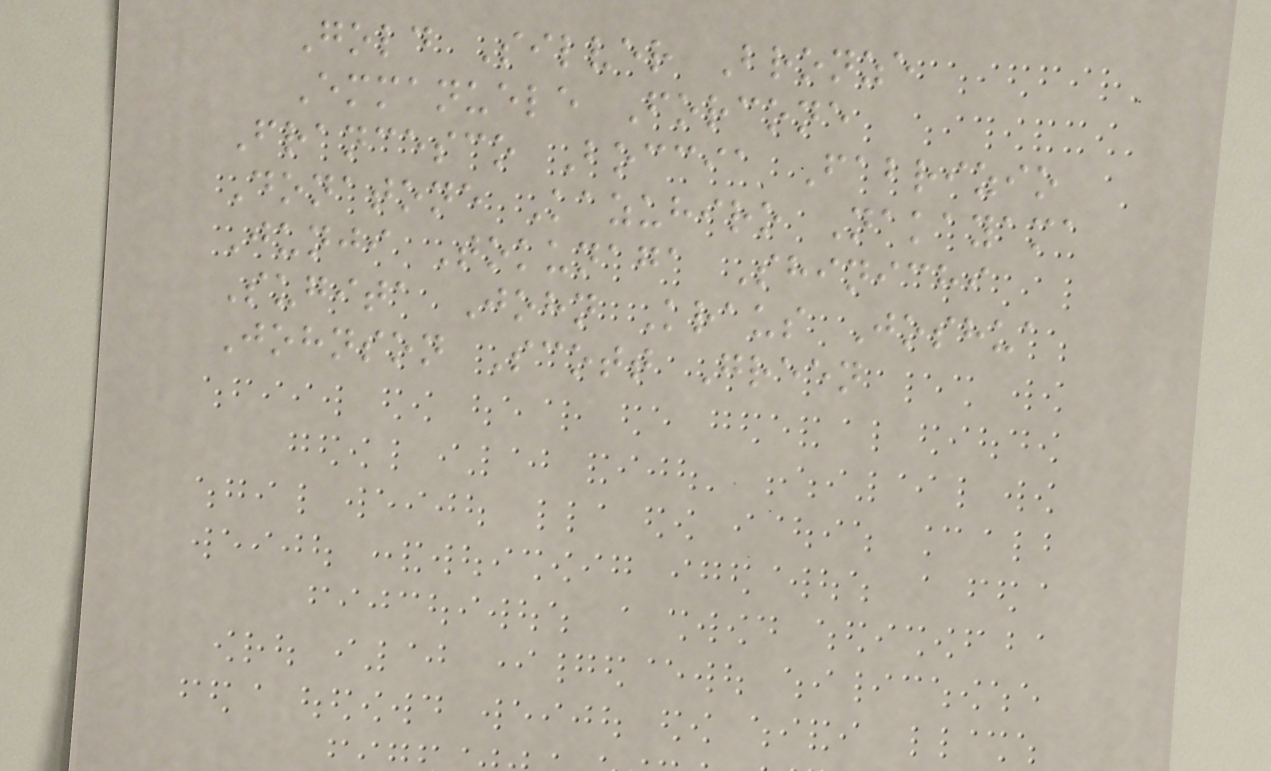Gold Silver Bronze
Emmanuele Forcone
Francesco Boccia Fabrizio
Donatone Kazuhiro Nakayama
Junji Tokunaga Shinichi
Sugita John Kraus Joshua
Johnson Scott Green
